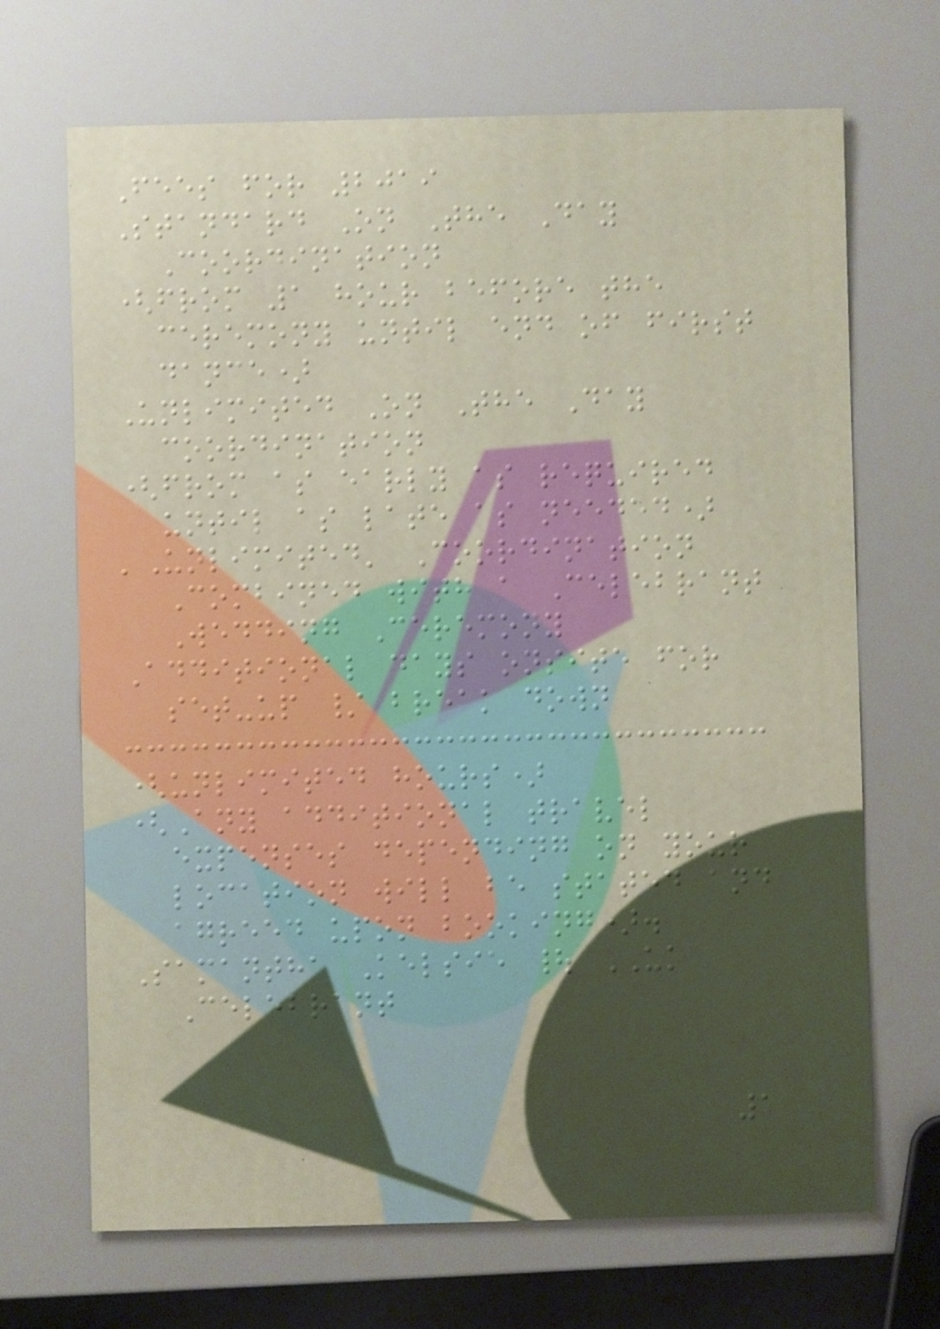Fees for 2019
Standard On The Day
Coordination
(from 1 hour before the
ceremony until end of first
dance)
Unlimited On The Day
coordination
(from as early as required
until as late as needed)
'Unlimited' Coordination
Combined with a Celebrant
Wedding Ceremony
Additional days onsite for
set-up / break down
(unlimited hours)
(Any additional travel
expenses depending on your
location will be stated and
agreed upon booking).
Samantha Kelsie | UK
Celebrant
1
